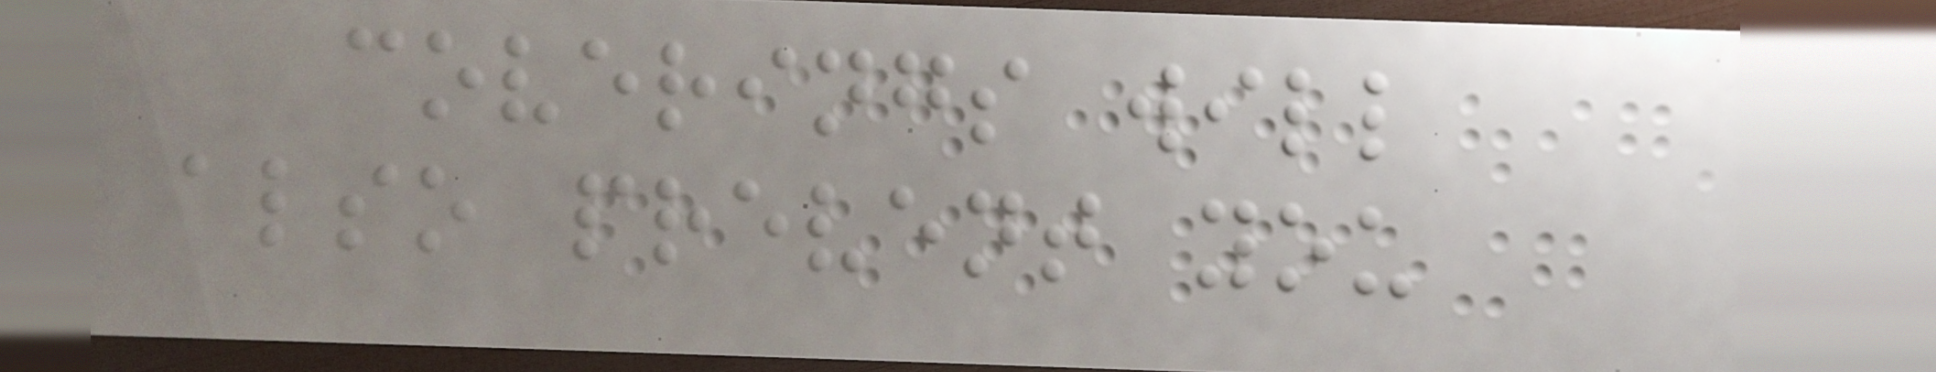coverings will
also prevent you
